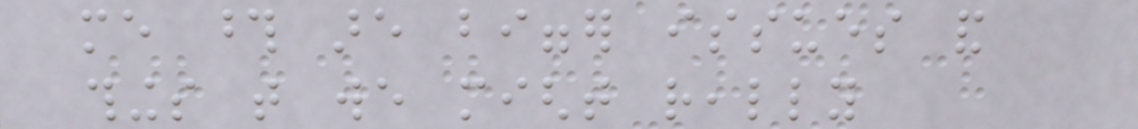me those are bigger issues and
things that we might really
